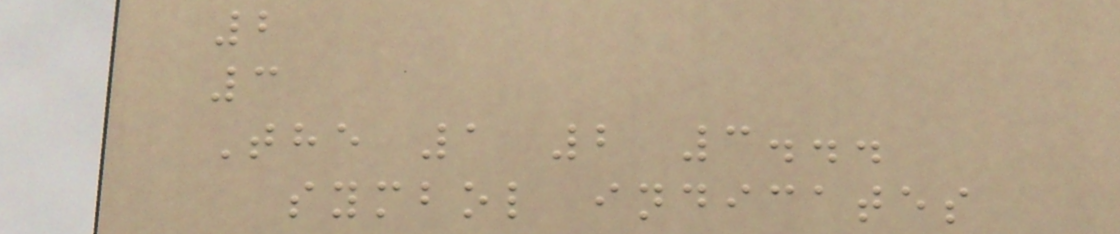2
3
The 1 2 3...
symbol indicates
